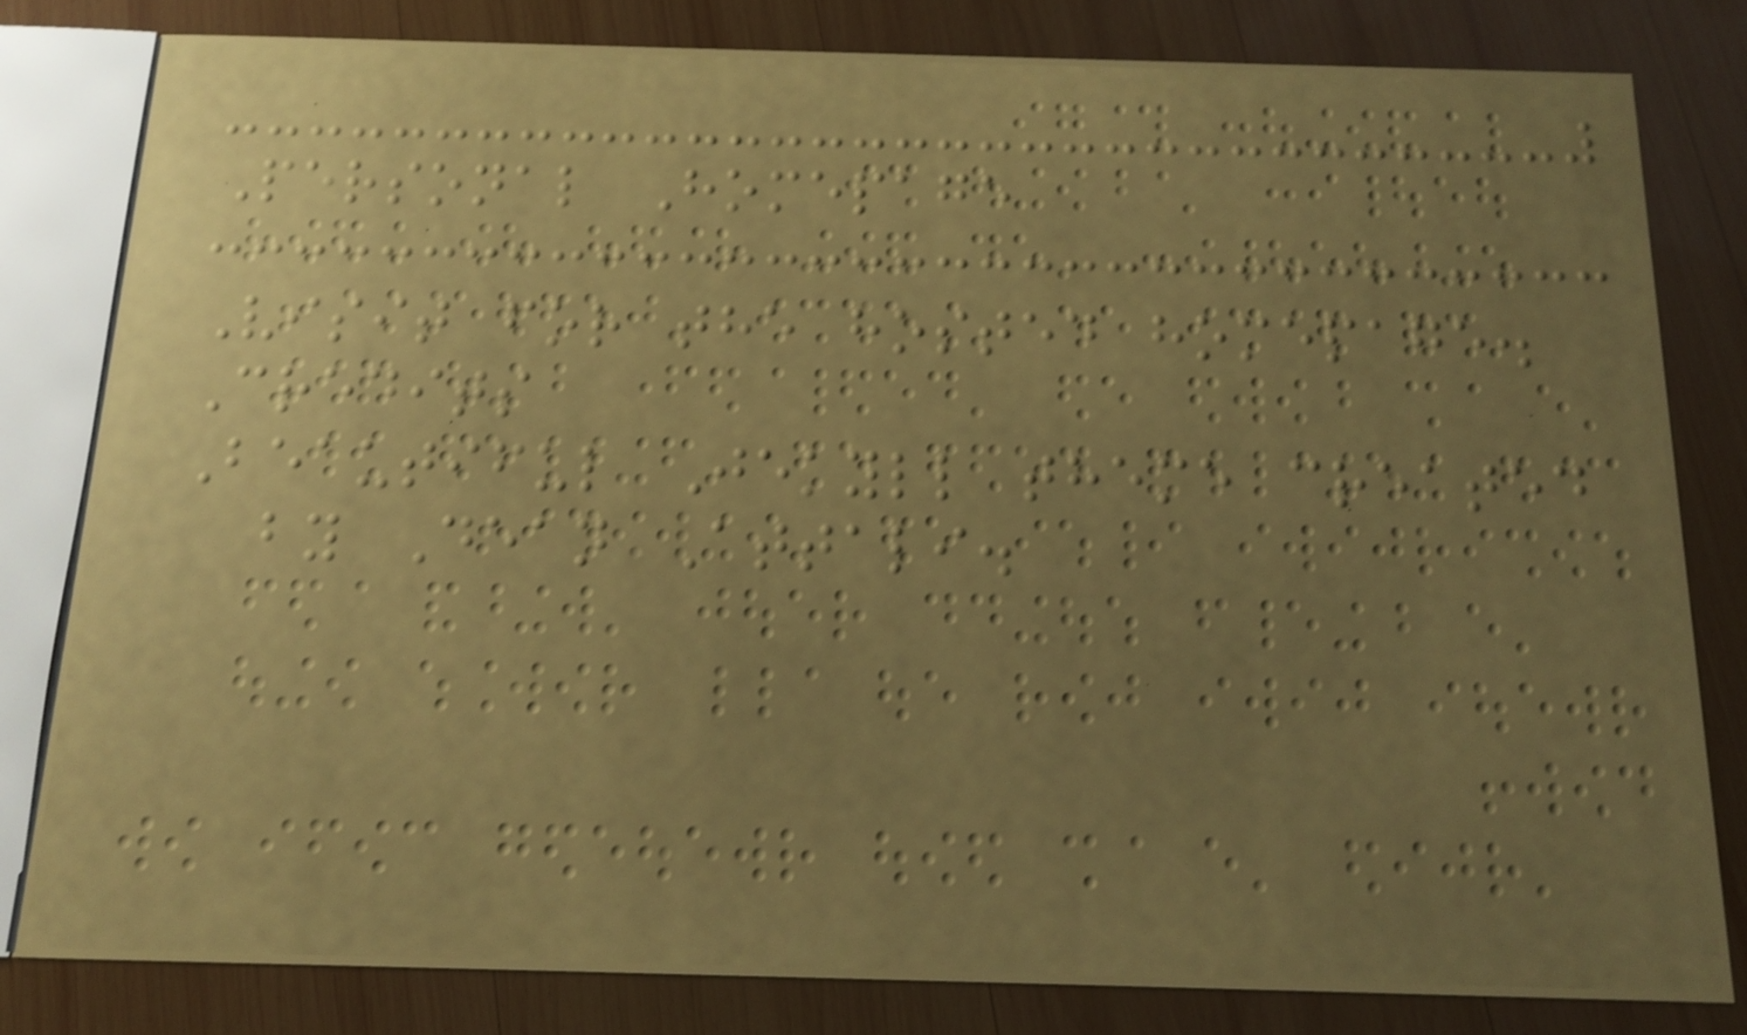Personal Homepage
Visit for the hosted homepage.
Credits
Beautiful Jekyll theme created
by Dean Attali.
